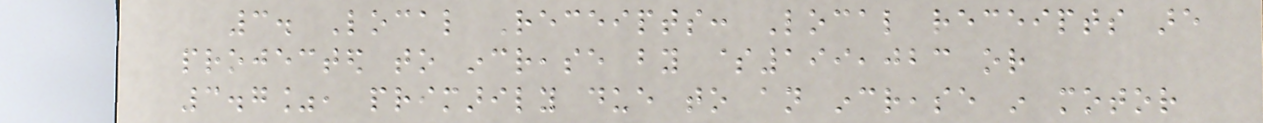3. Local Receipts: Local receipts are
projected to increase by $199,023 or
3.7%, primarily due to an increase in motor
